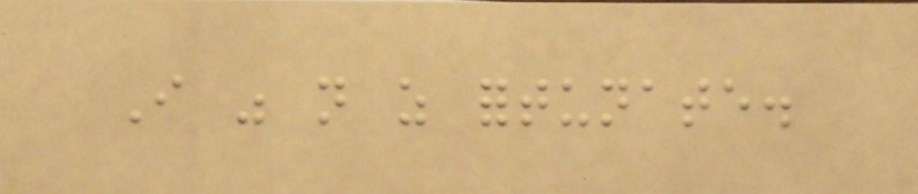I was not as fortunate.
